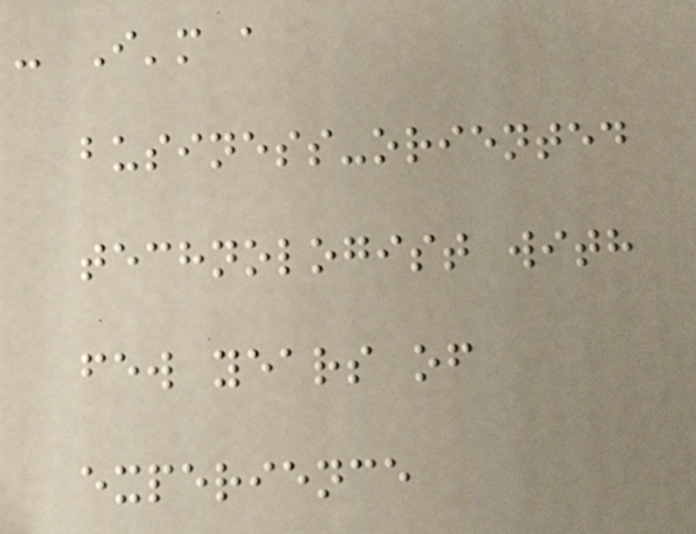- I'm a
business-oriented
technologist with
few years of
experience
